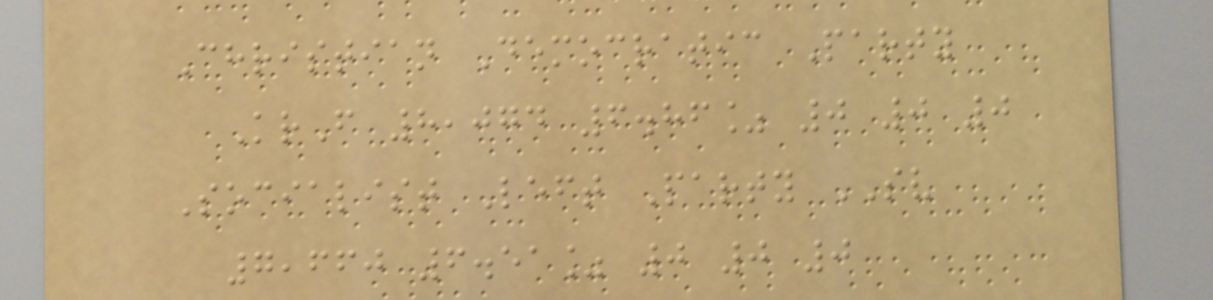Christian Democratic Party
KrF 8,074 6.86% 0 0 0
Socialist Left Party SV
7,660 6.51% 0 0 0
